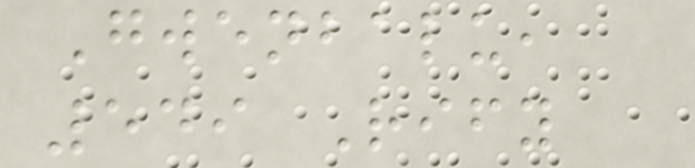Gwenbalu,
549 Rify
